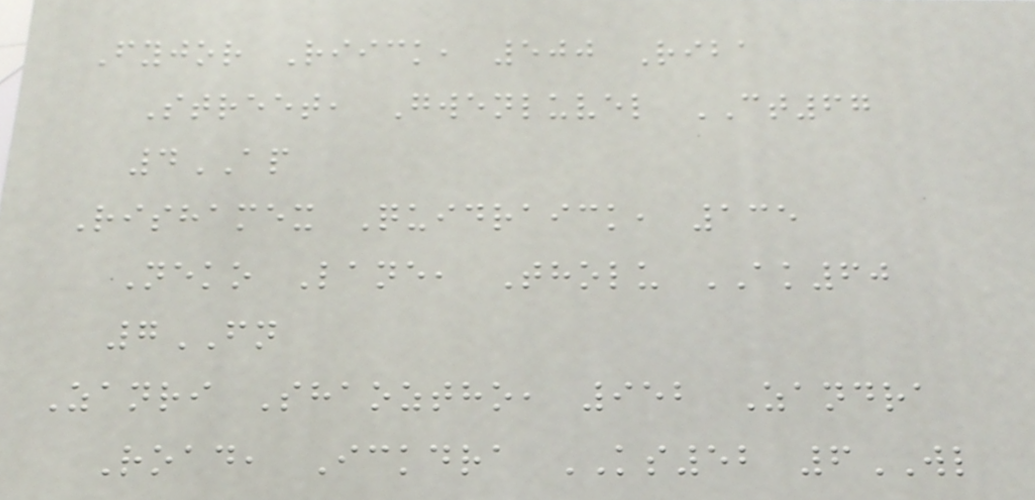Fyjor Riick, 500 Riba
Street, Gwenluvel CT67
4AP
Rishamex Quidraick, 135
Neko Lane, Tholu AK60
7FN
Zanri Shaoztho, 952 Zandra
Road, Ickdra KS52 6WL
